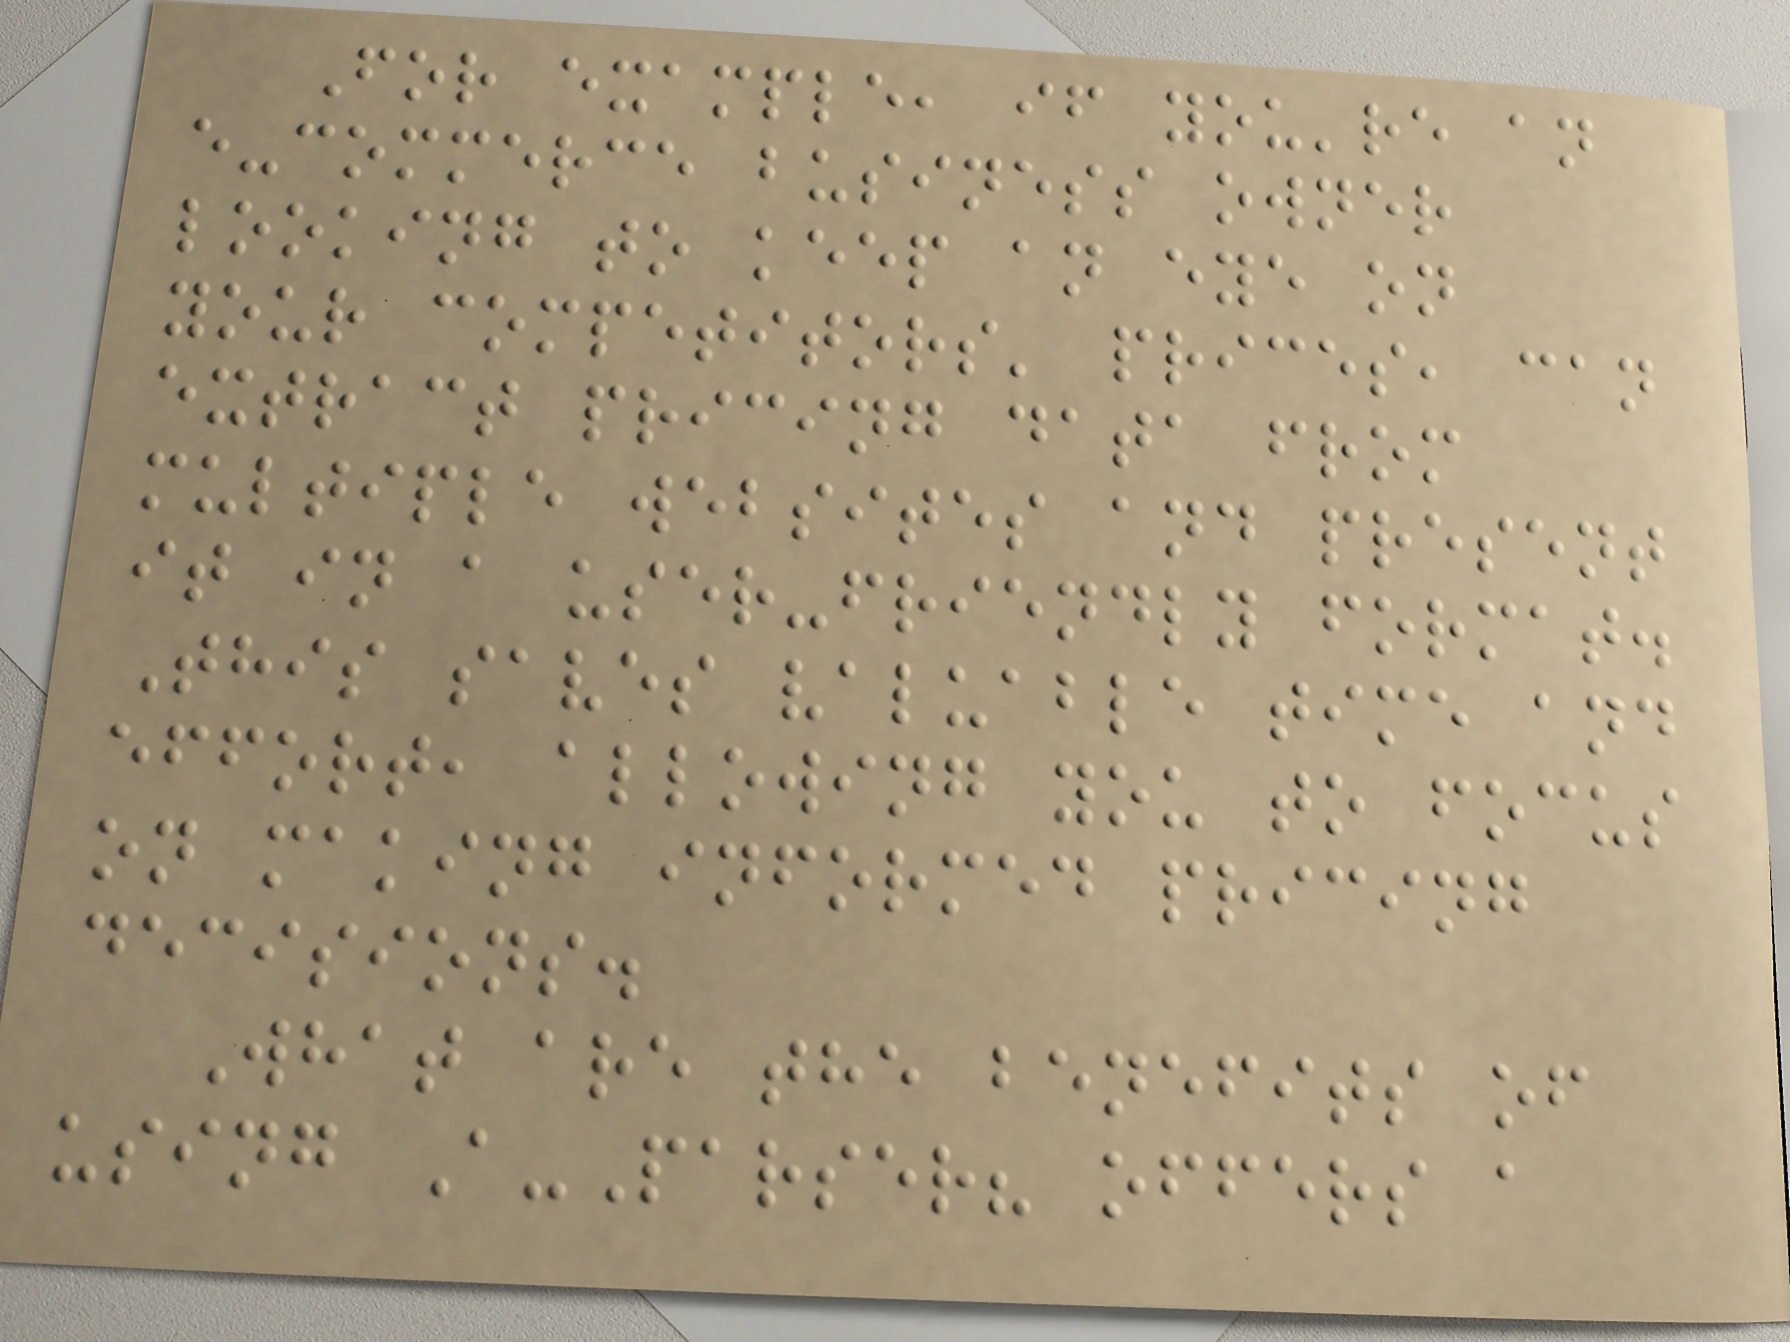For example, if you're an
e-commerce business owner
looking to keep an eye on
your competitors' prices, can
extract pricing data from
multiple websites and present
it in a user-friendly format.
This saves valuable time and
effort, allowing you to focus
on making informed pricing
decisions.
What are the benefits of
using A-Parser? offers a
